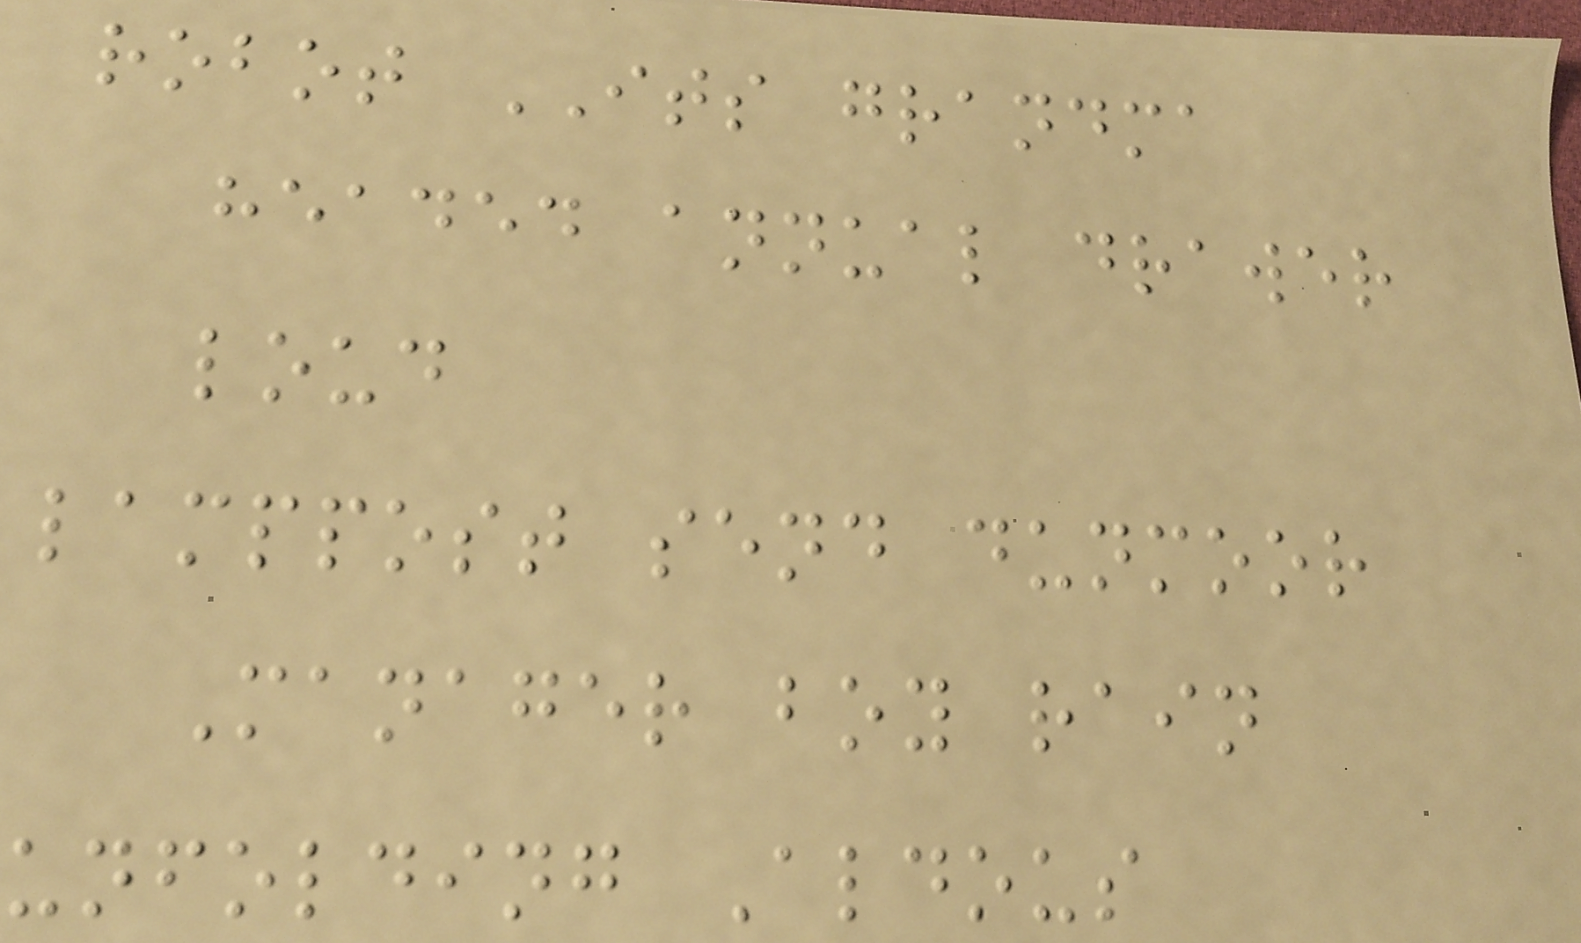robot ITS grandma
headed annual drawer
loud
lamppost send dunmoor
Manager boy rain
unfolding Aldous
